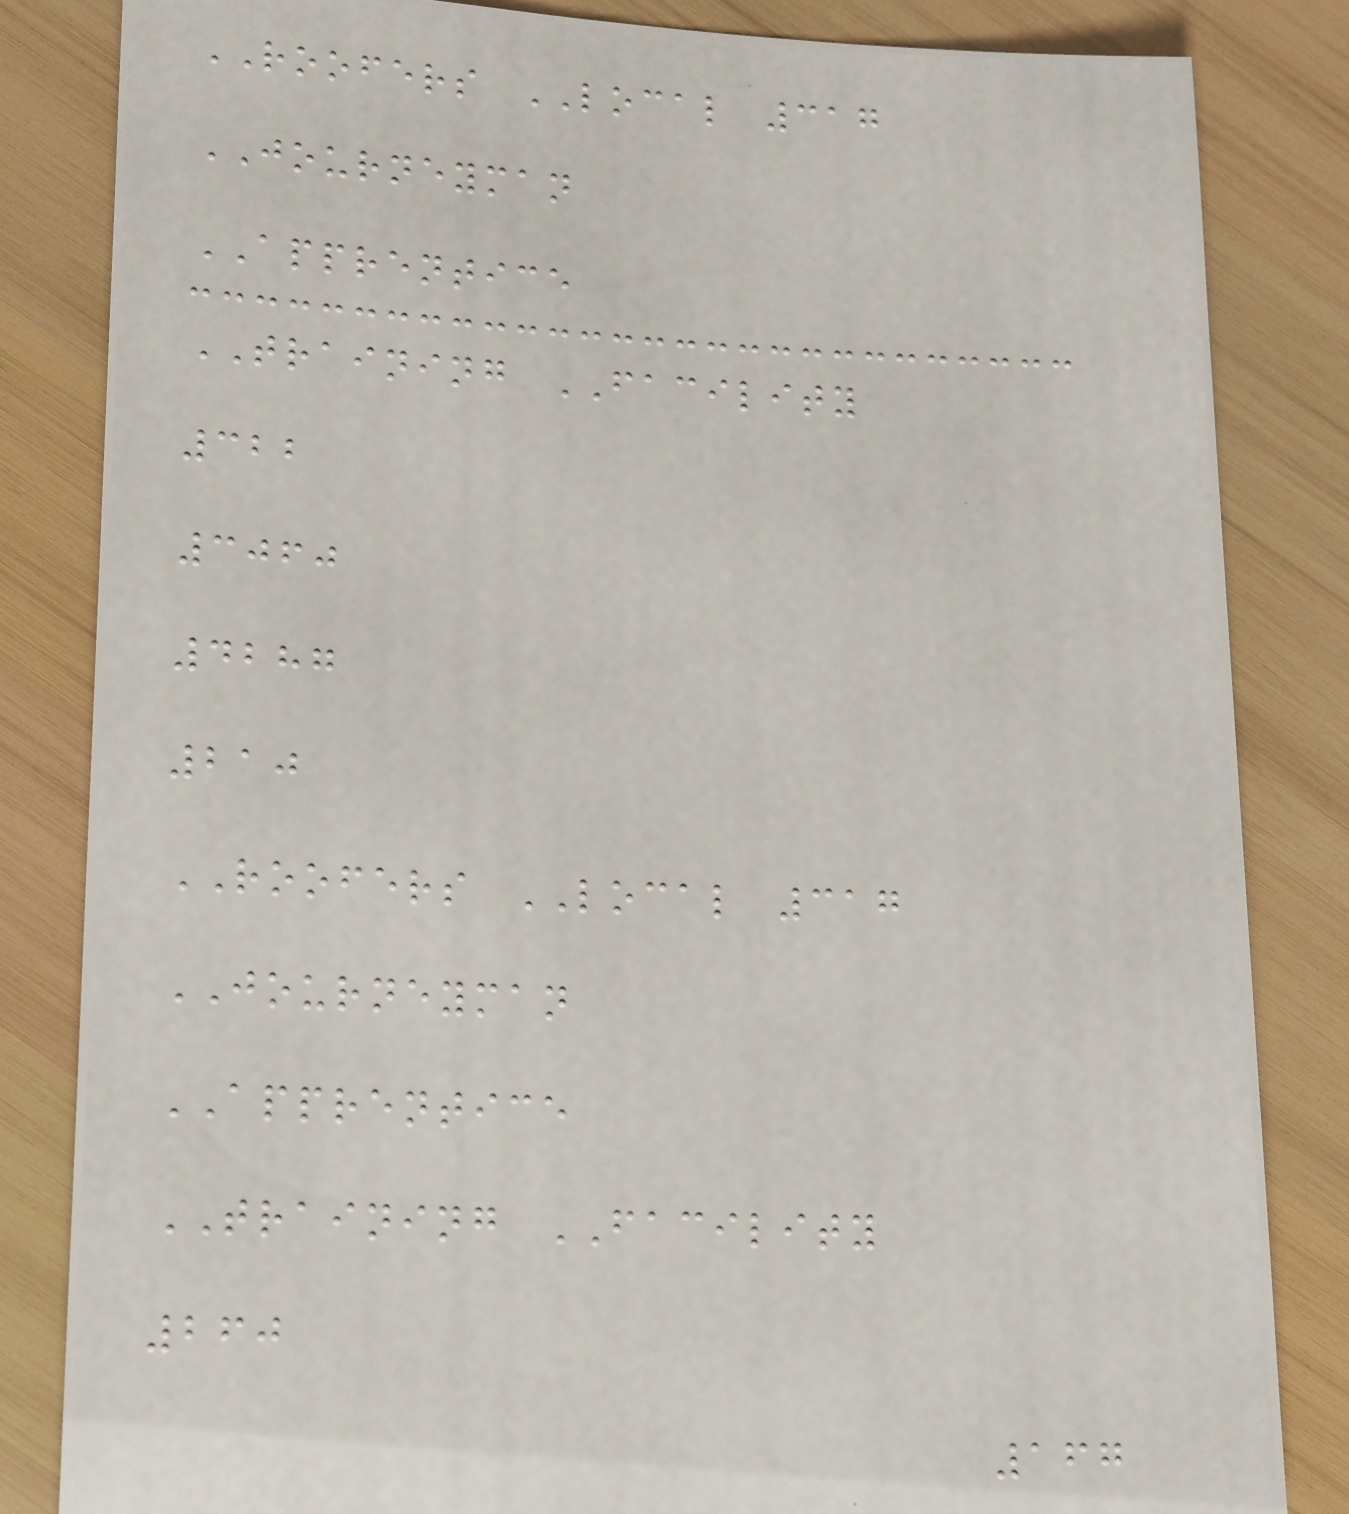ROOFERS LOCAL 317
JOURNEYMAN
APPRENTICE
TRAINING FACILITY
322
3060
4287
210
ROOFERS LOCAL 317
JOURNEYMAN
APPRENTICE
TRAINING FACILITY
260
167
